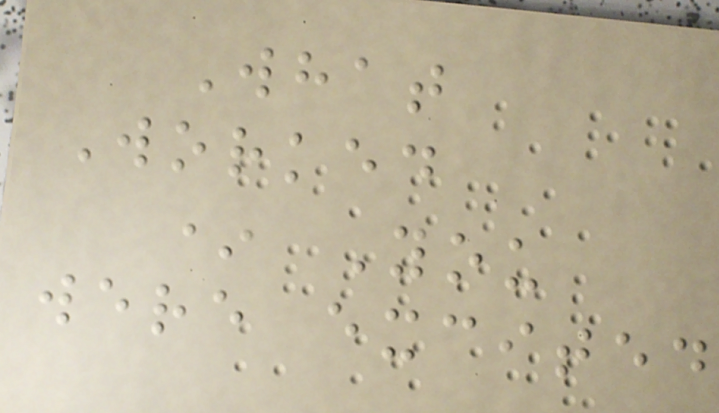What
Worked
* You
were excited
